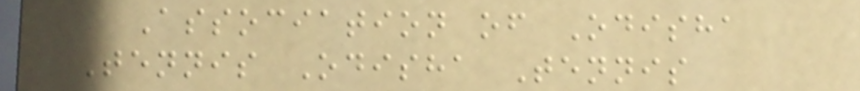Association of Odisha
Tennis Odisha Tennis
